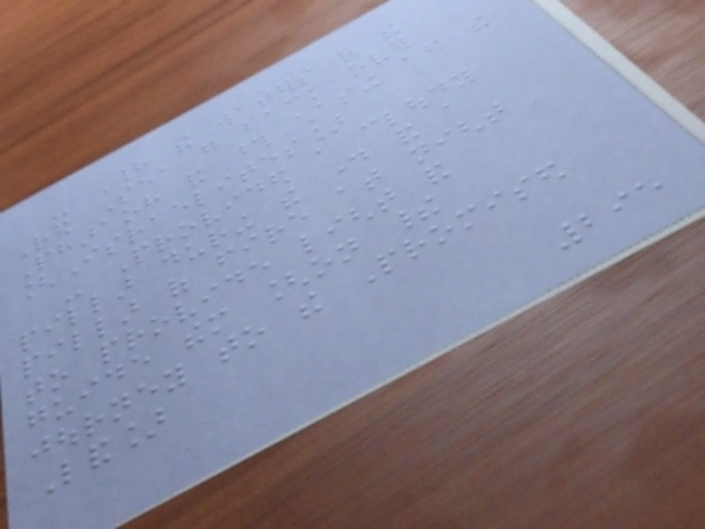- Had the waters of the
Red Sea go back over
Pharaoh and those chasing after the
[Israelites]
- Provided a cloudy
pillar during the day and a
pillar of fire at night
to provide light and
guide them [on their
journey to the Promised
Land]
295
